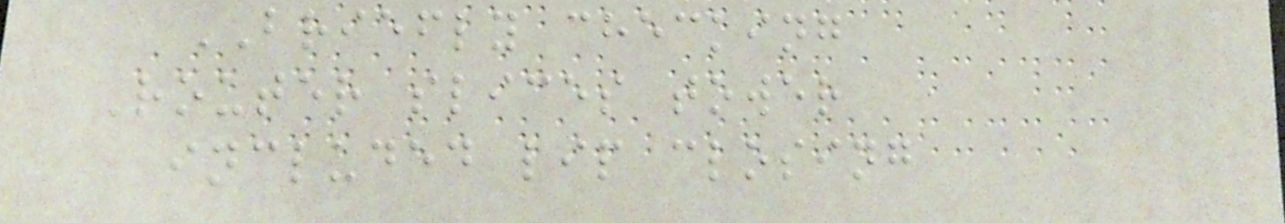BRIEFLY checking
Router slices tower
included lip closing
